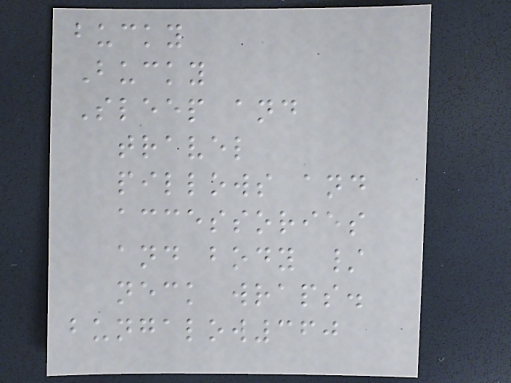bucky
Bucky
Sleep and
travel
pillows and
accessories
and body /
neck wraps.
bungalow360
